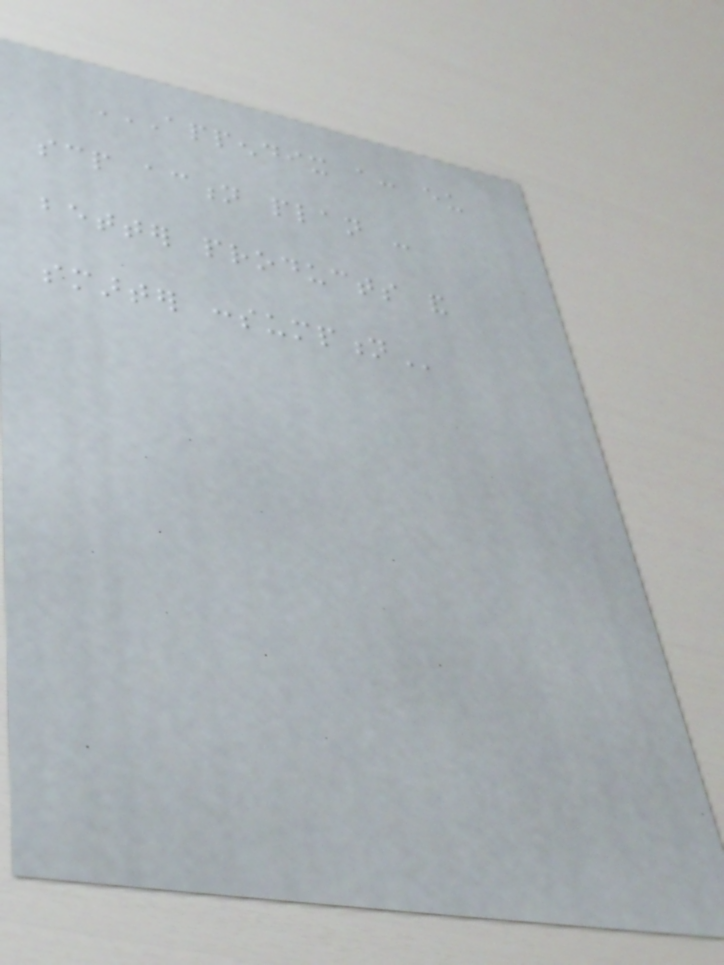APPENDIX A: EU
SCP ACTION PLAN -
BETTER PRODUCTS AND
SMARTER CONSUMPTION
